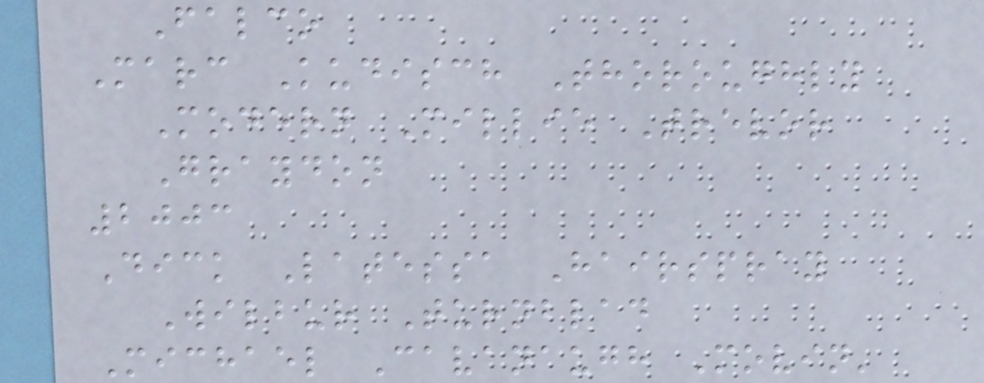Falco
Marc Kudisch Thoroughly
Modern Millie Trevor
Graydon
2003
Dick Latessa Hairspray
Wilbur Turnblad
Michael Cavanaugh Movin'
